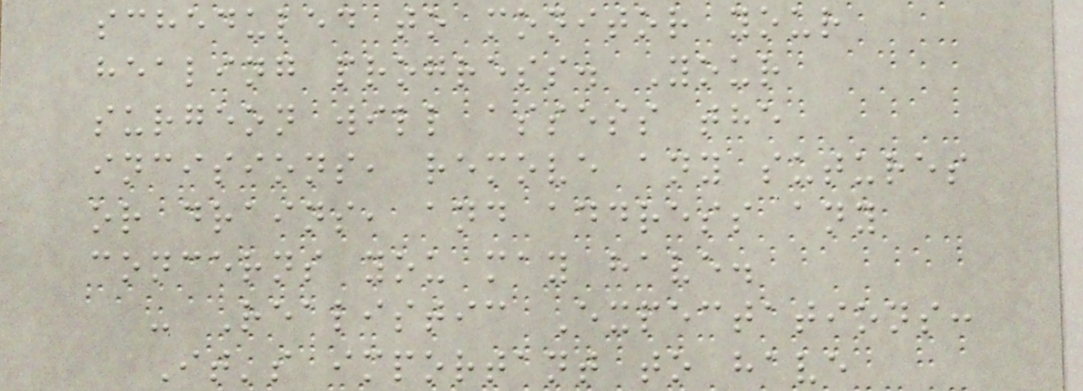scheduled to monitor your
healing progress. Your
surgeon will assess the
incisions, remove any sutures
or drains, and address any
concerns you may have.
- Realistic Expectations:
It's important to have
